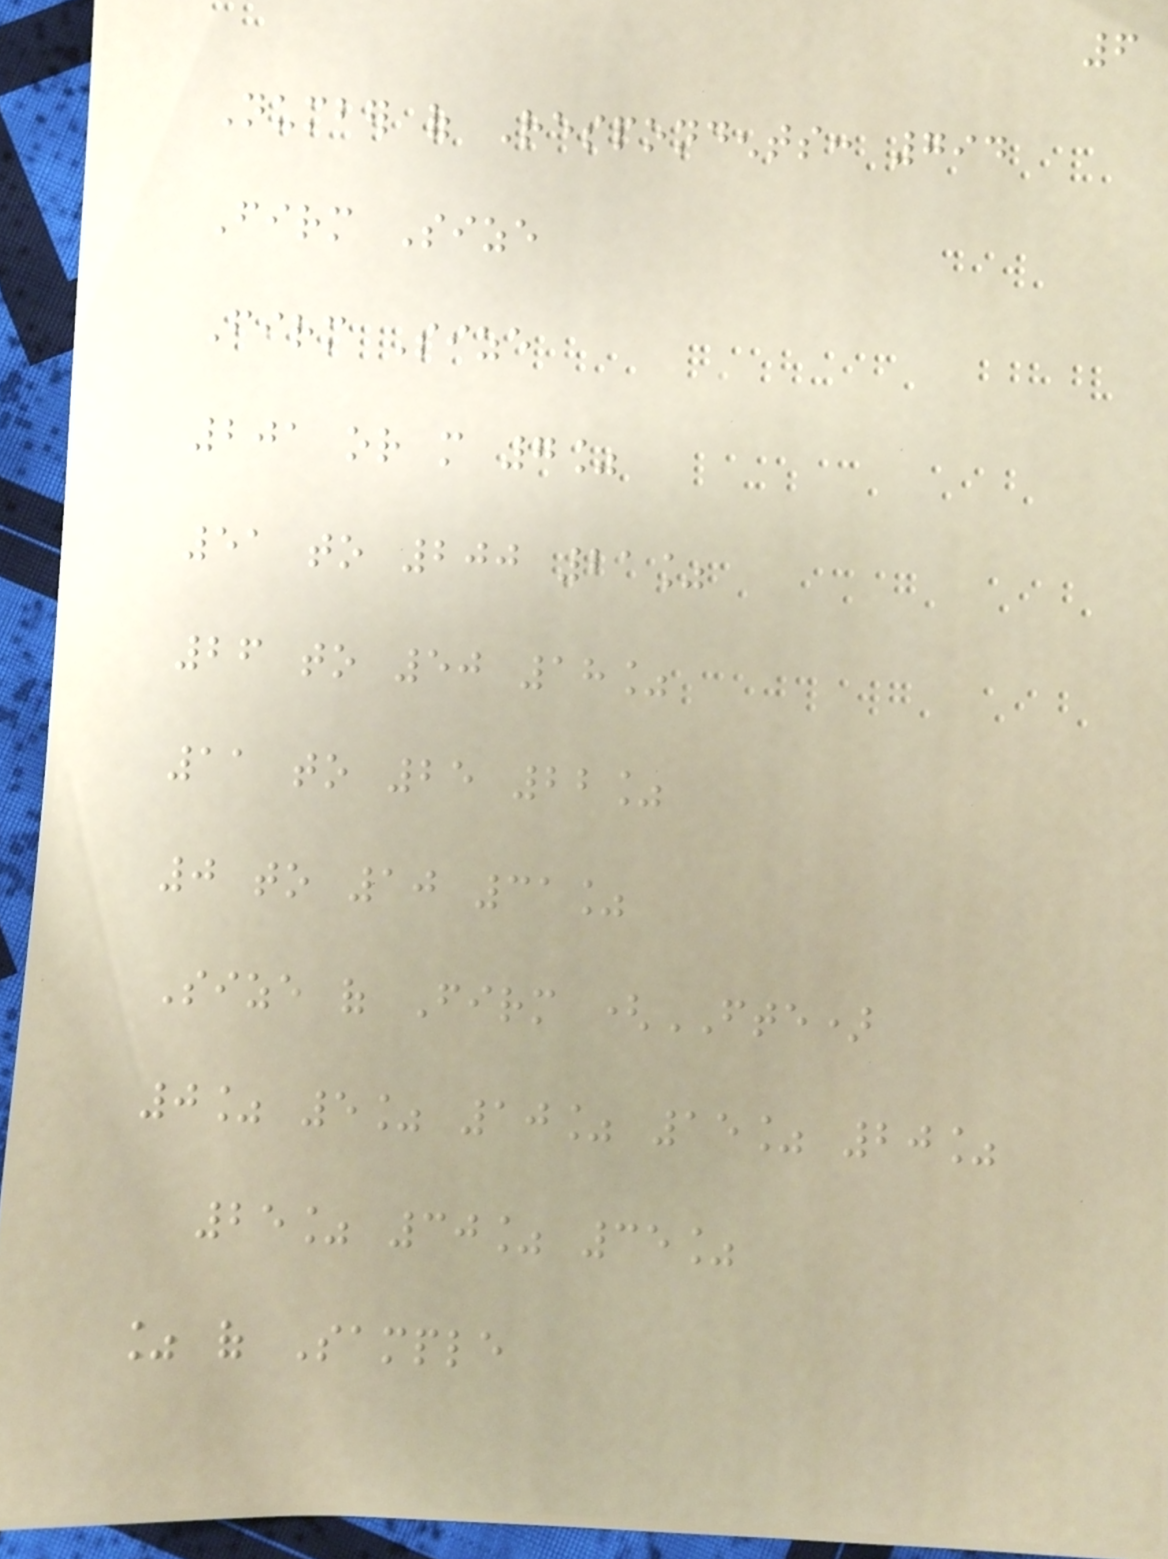6
Number of Respondents: 794
Firm Size
Firm Size
201 or more 7%
51 to 200 21%
26 to 50 18%
11 to 25 22%
0 to 10 31%
Size of Firm (FTE)
0% 5% 10% 15% 20%
25% 30% 35%
% of Sample
